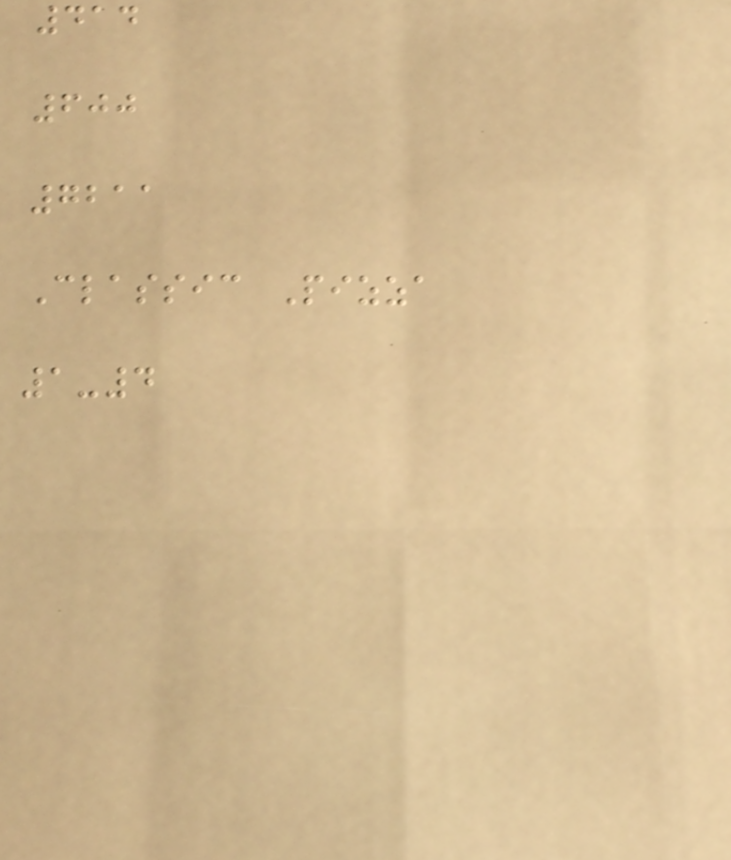414
600
7211
Classic Pizza
1-4
